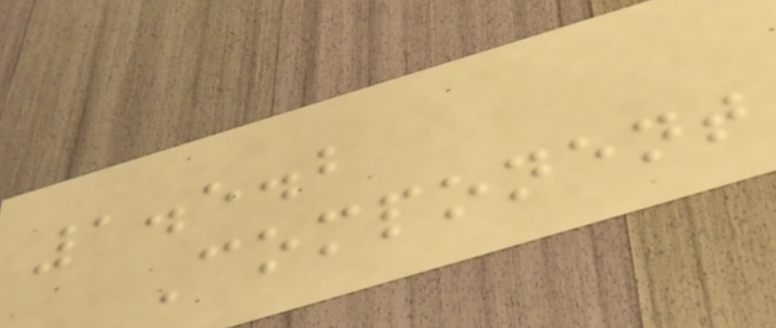1.5.2
Component
